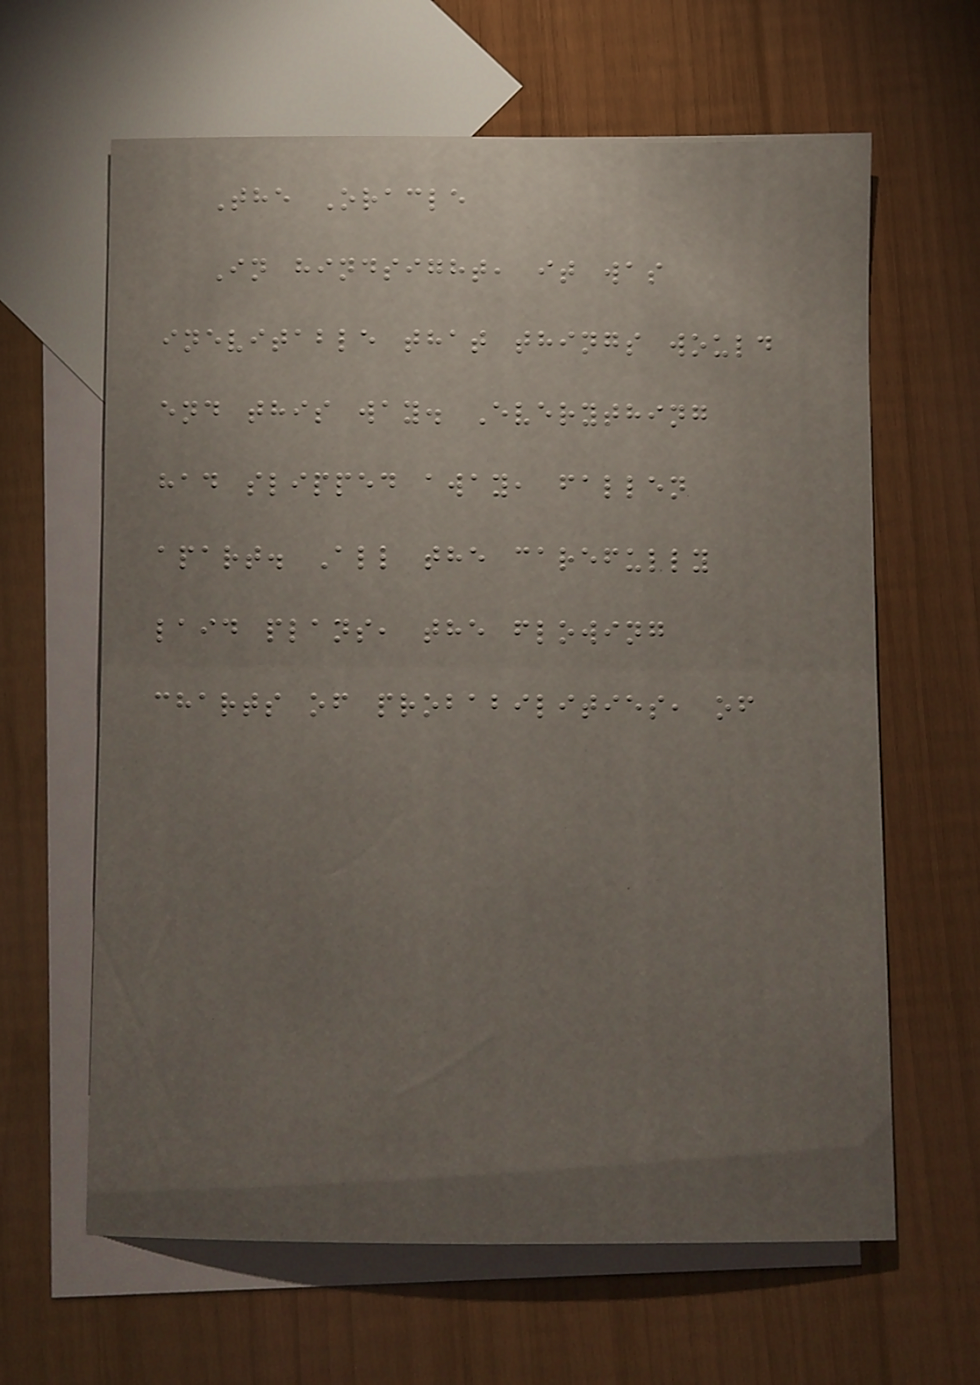The Oracle
In hindsight, it was
inevitable that things would
end this way. Everything
had slipped away, fallen
apart. All the carefully
laid plans, the flowing
charts of probabilities, of
